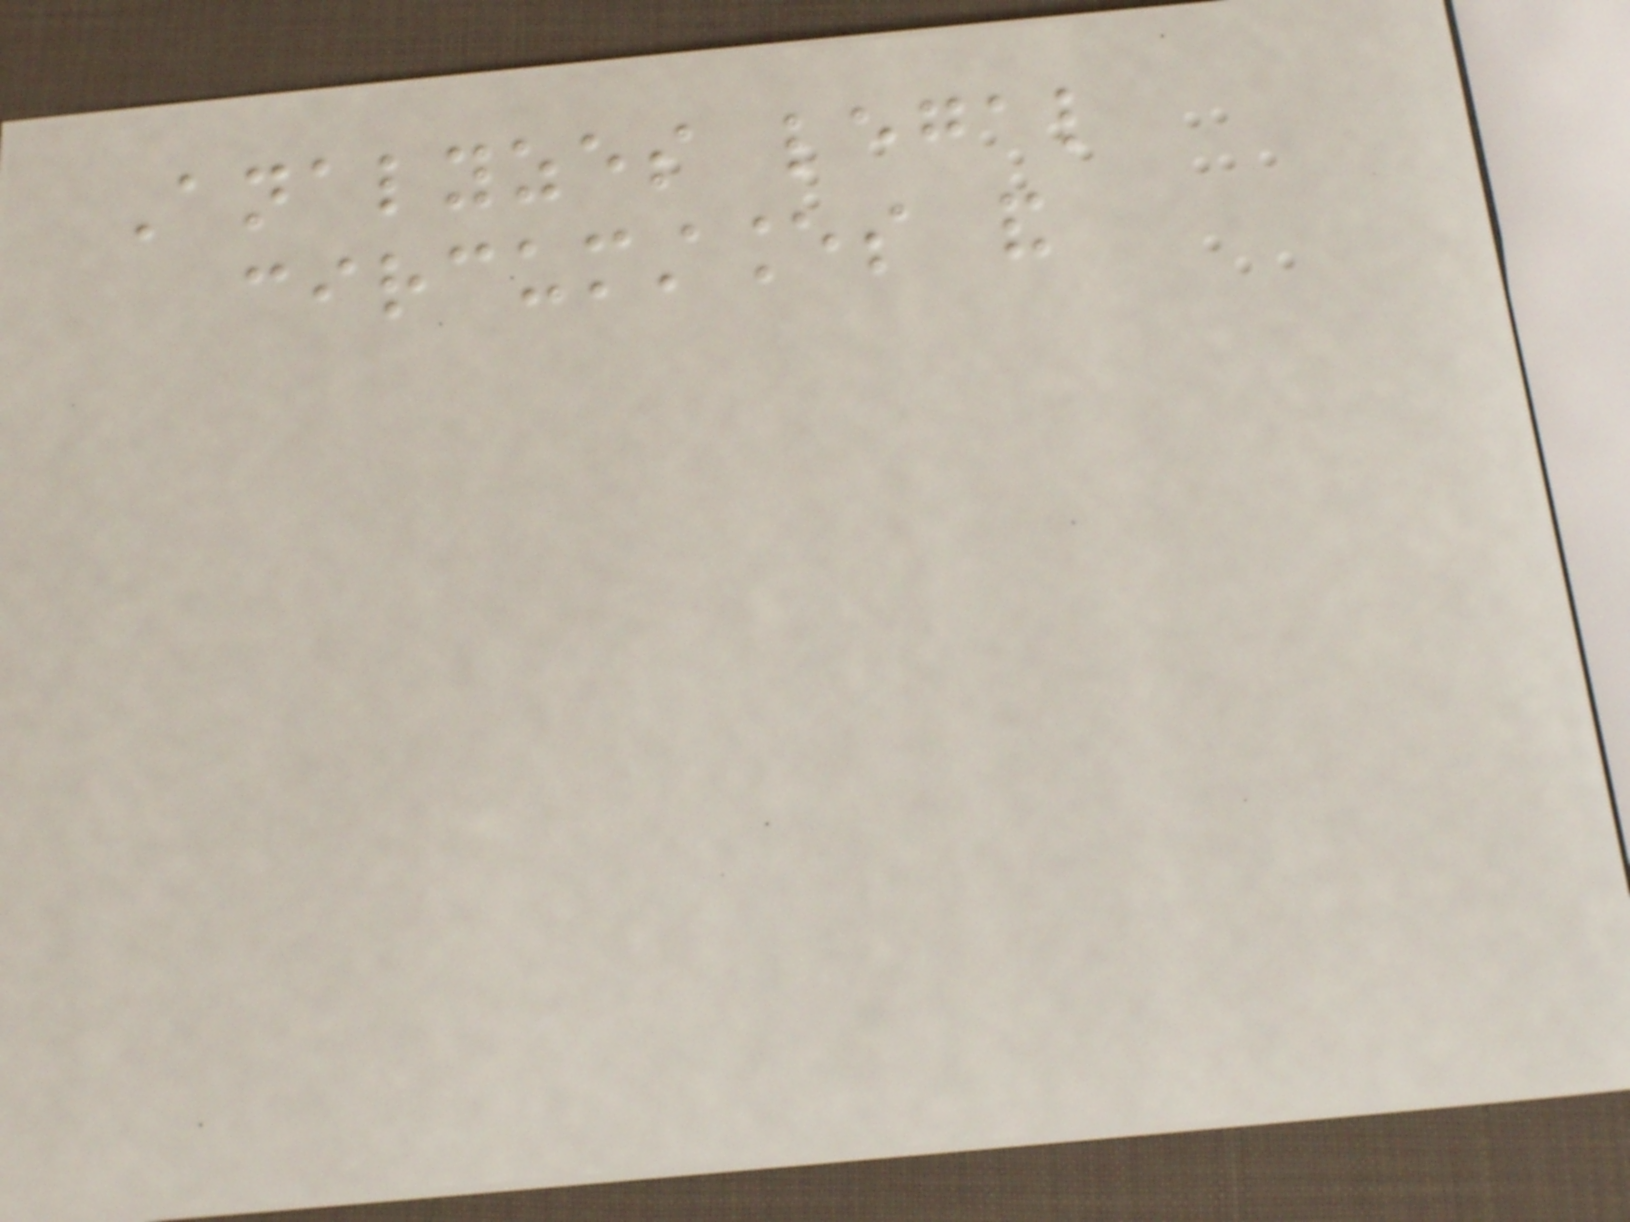Analyzes legal
circumstances and
